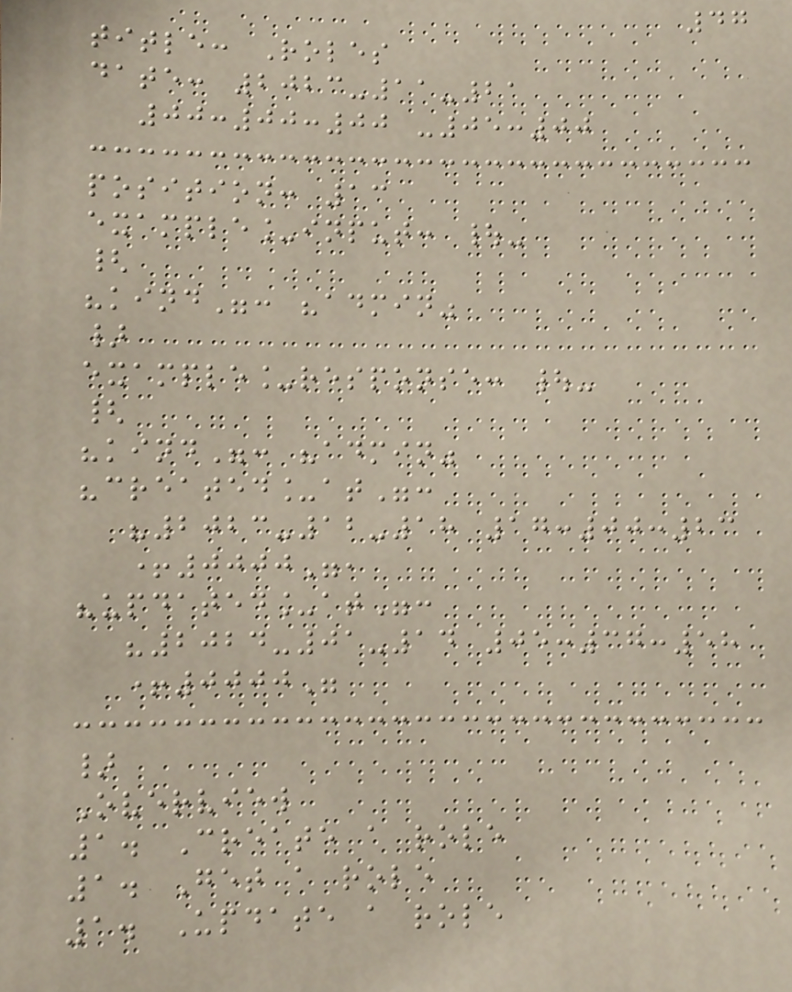47
title: Roles
date: 2023-11-21
00:00:00 -05:00
position: 13
example_input: |-
{
"kind": "admin"
}
example_response: |-
{
"kind": "admin"
"created_at":
"2023-12-18 17:00:23
+0000",
"updated_at":
"2024-01-14 05:37:58
+0000"
}
Overview
1. Create a role
1. Get a role
1. Update a role
